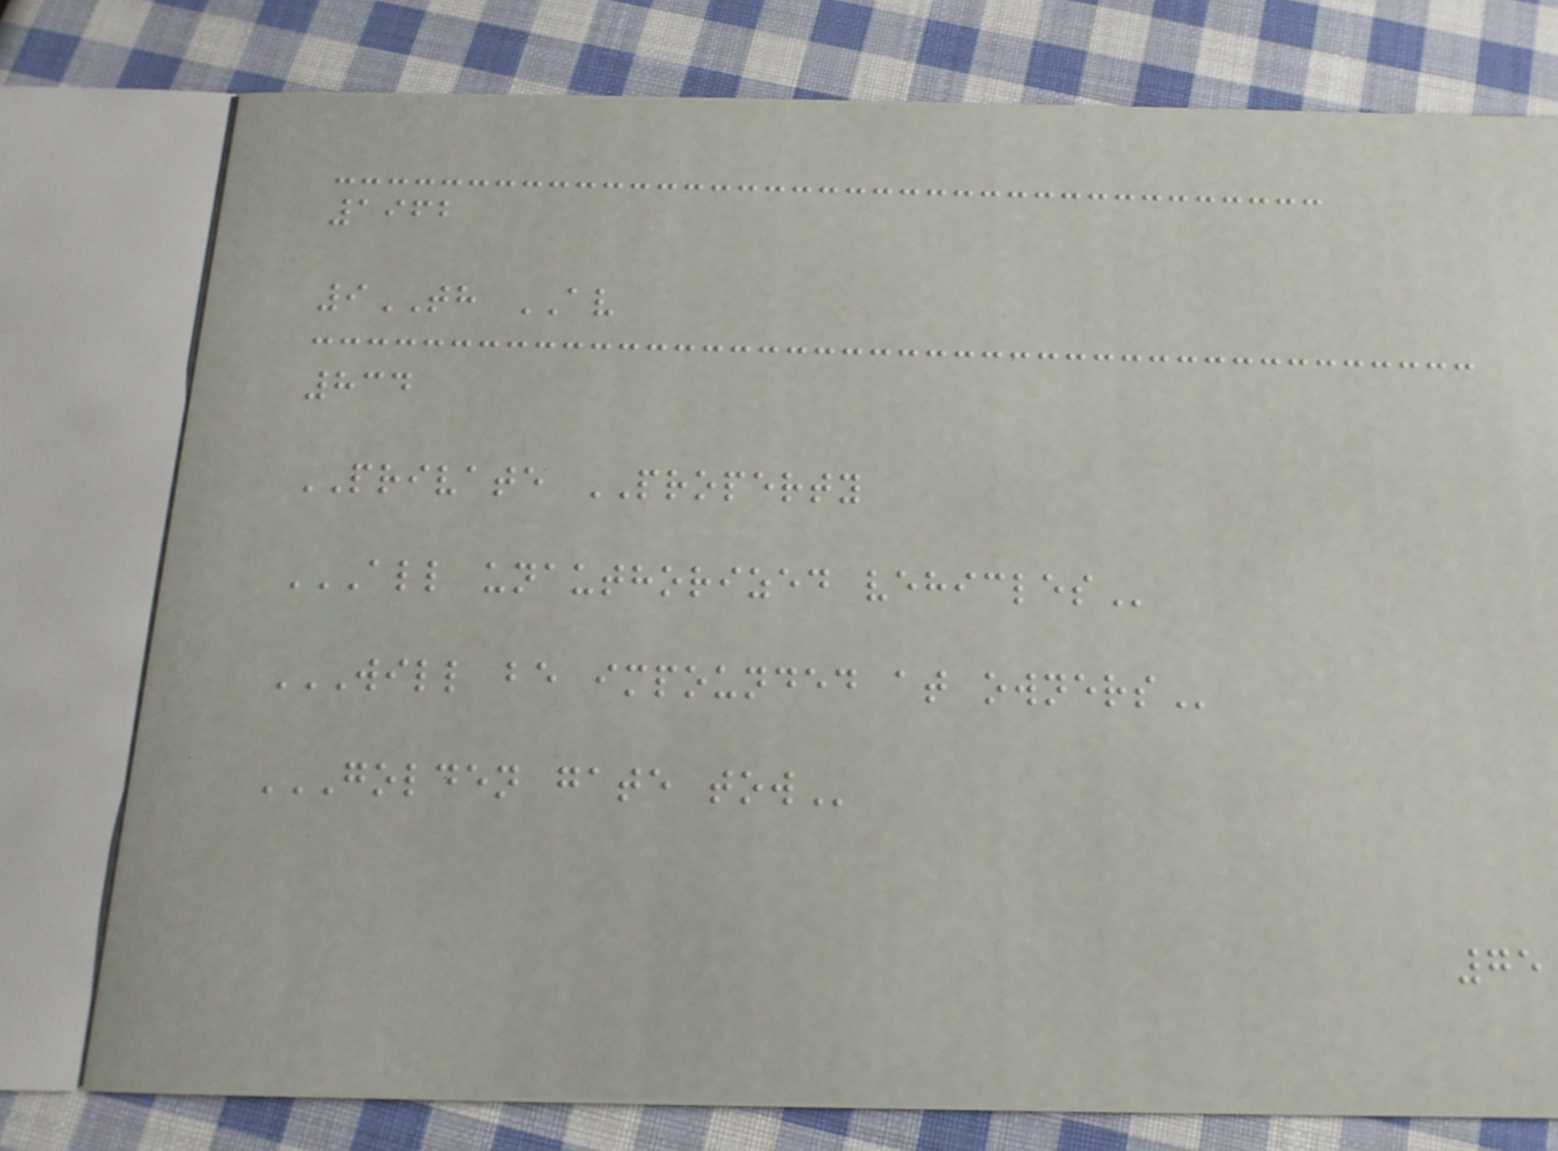1962
9TH AV
834
PRIVATE PROPERTY
ALL UNAUTHORIZED VEHICLES
WILL BE IMPOUNDED AT OWNERS
GOLDEN GATE TOW
75
